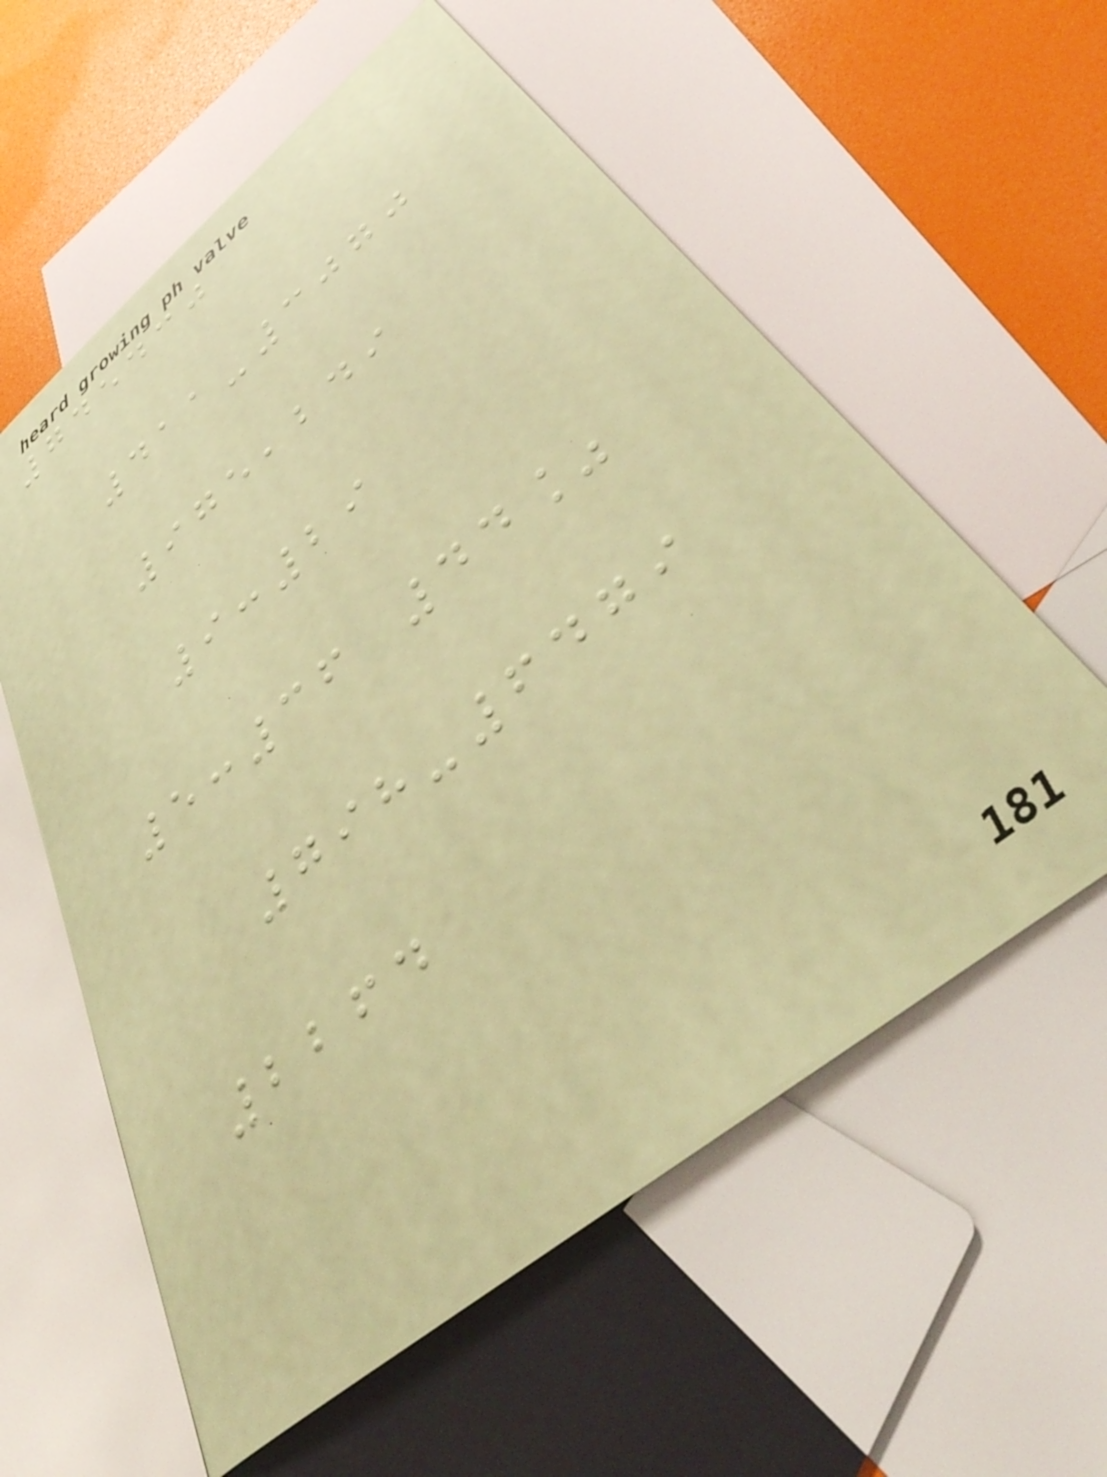745430
411-3070
975,249
9:29
5:36 44%
798-6479
2264
